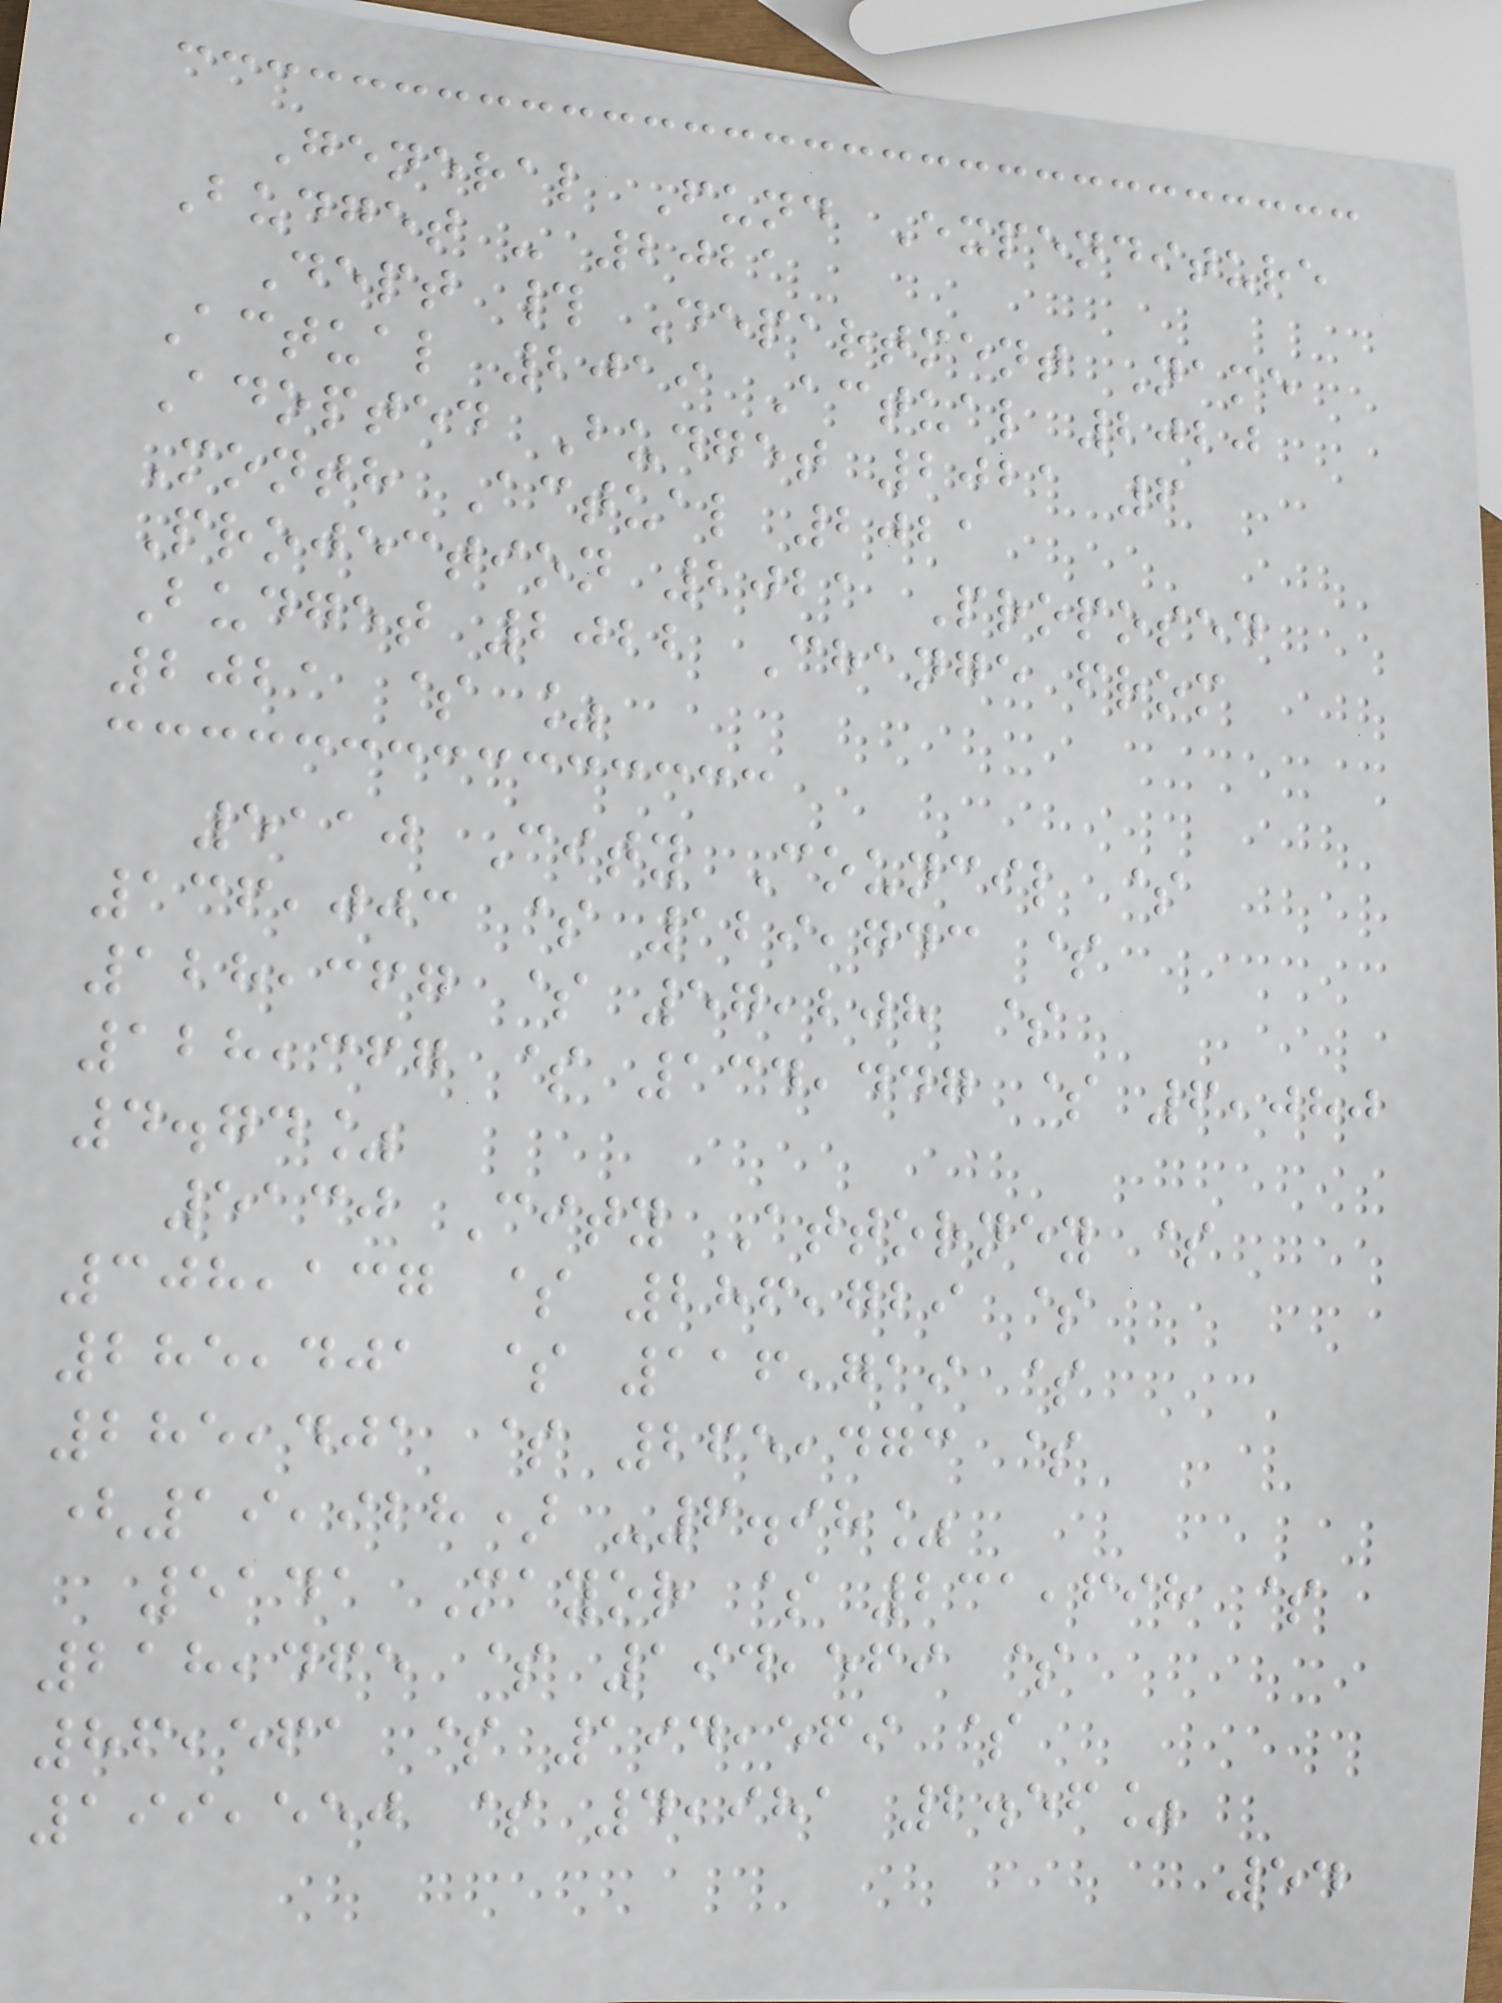General Fund Expenditure
Budget - 2021
Dept # Department Name
Actual 2019 Actual 2020
Adopted Budget 2021 6
Month Actual 2021
Projection 2021 Proposed
Budget 2022 Change from
2021 $ %
5110 City Council $
136,003 $ 129,743 $
128,367 $ 57,208 $
128,367 $ 134,447 $ 6,080
4.74%
5130 City Attorney $
308,137 $ 286,729 $
285,401 $ 116,719 $
285,401 $ 265,473 $
(19,928) -6.98%
5141 Mayor $ 231,698 $
218,465 $ 194,569 $
86,561 $ 194,569 $
199,550 $ 4,981 2.56%
54
